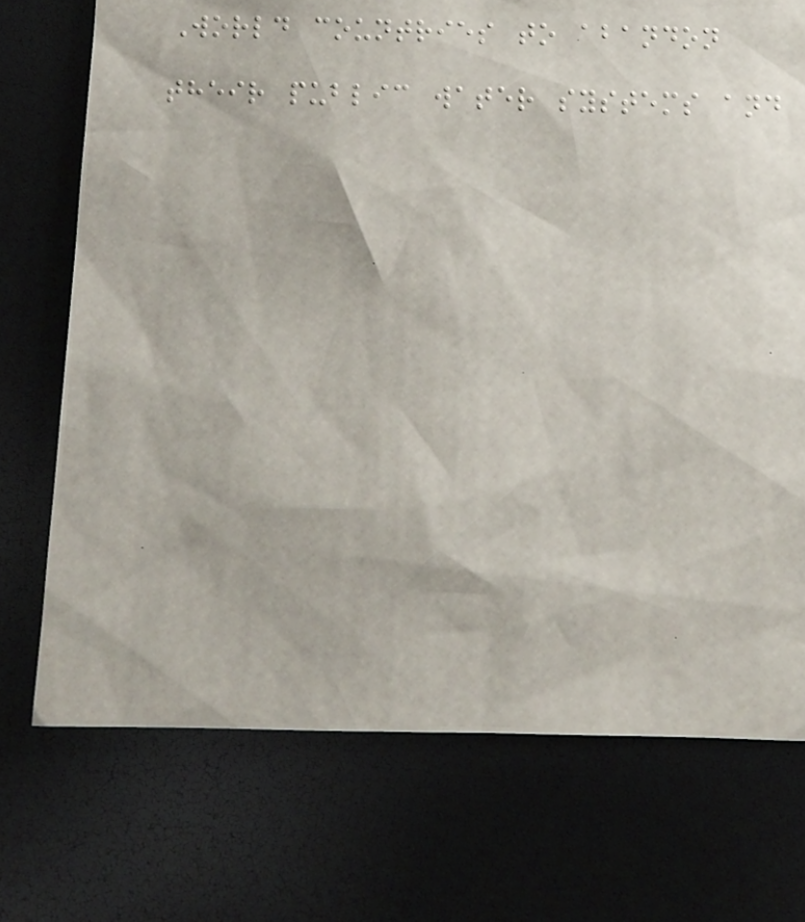World countries to abandon
their public water systems and
